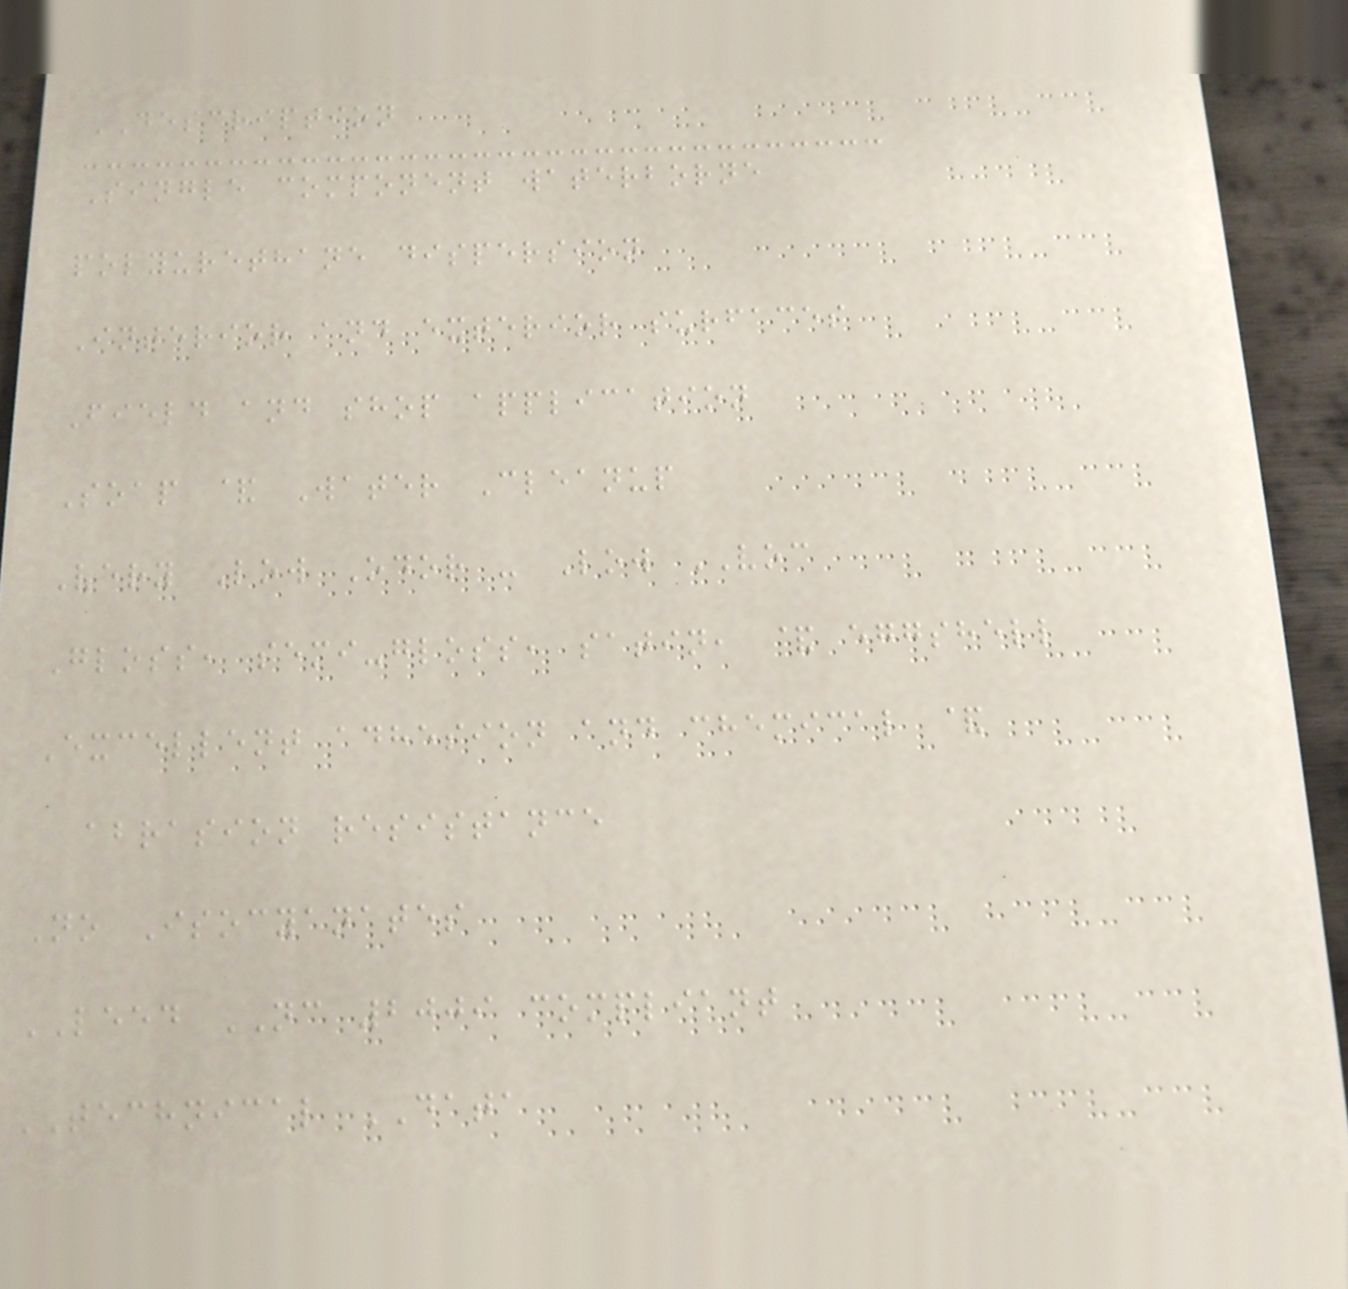DESCRIPTION
Single component waterborne
polyurethane dispersion
Interior and exterior surfaces
Field and shop application
Soap & Water Cleanup
Very Low Odor - Low VOC
Gloss, semi-gloss, satin, & eggshell
Excellent adhesion and chemical &
abrasion resistance
No Isocyanates
LEED NC 2009 compliant
TECHNICAL DATA
